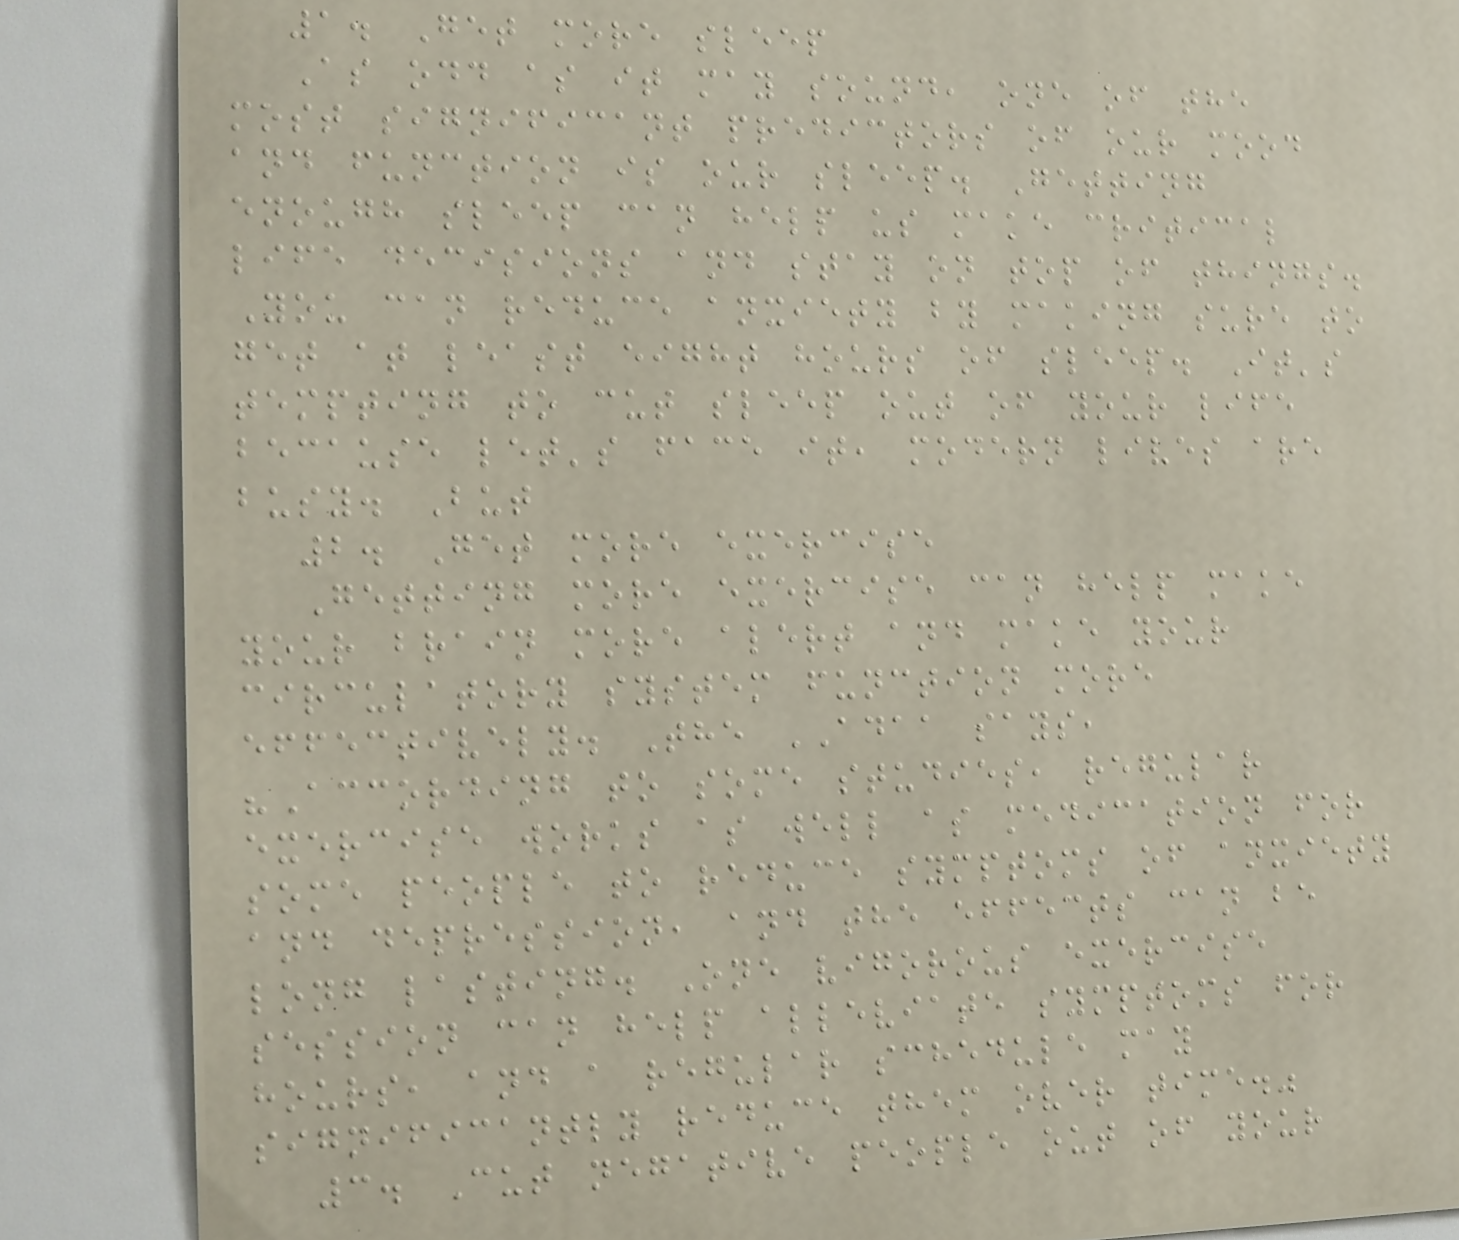1. Get more sleep
As odd as it may sound, one of the
most significant predictors of our mood
and function is our sleep. Getting
enough sleep can help us make critical
life decisions and stay on top of things.
You can reduce anxiety by making sure to
get at least eight hours of sleep. It's
tempting to cut sleep out of your life
because let's face it, modern lives are
busy. But
2. Get more exercise
Getting more exercise can help make
your brain more alert and make your
circulatory system function more
effectively. The ADAA says,
"According to some studies, regular
exercise works as well as medication for
some people to reduce symptoms of anxiety
and depression, and the effects can be
long lasting. One vigorous exercise
session can help alleviate symptoms for
hours, and a regular schedule may
significantly reduce them over time."
3. Cut negative people out of your
